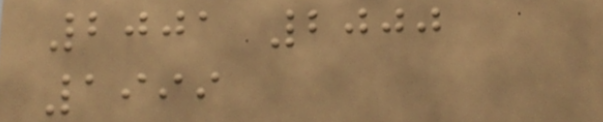2001 2000
1999
